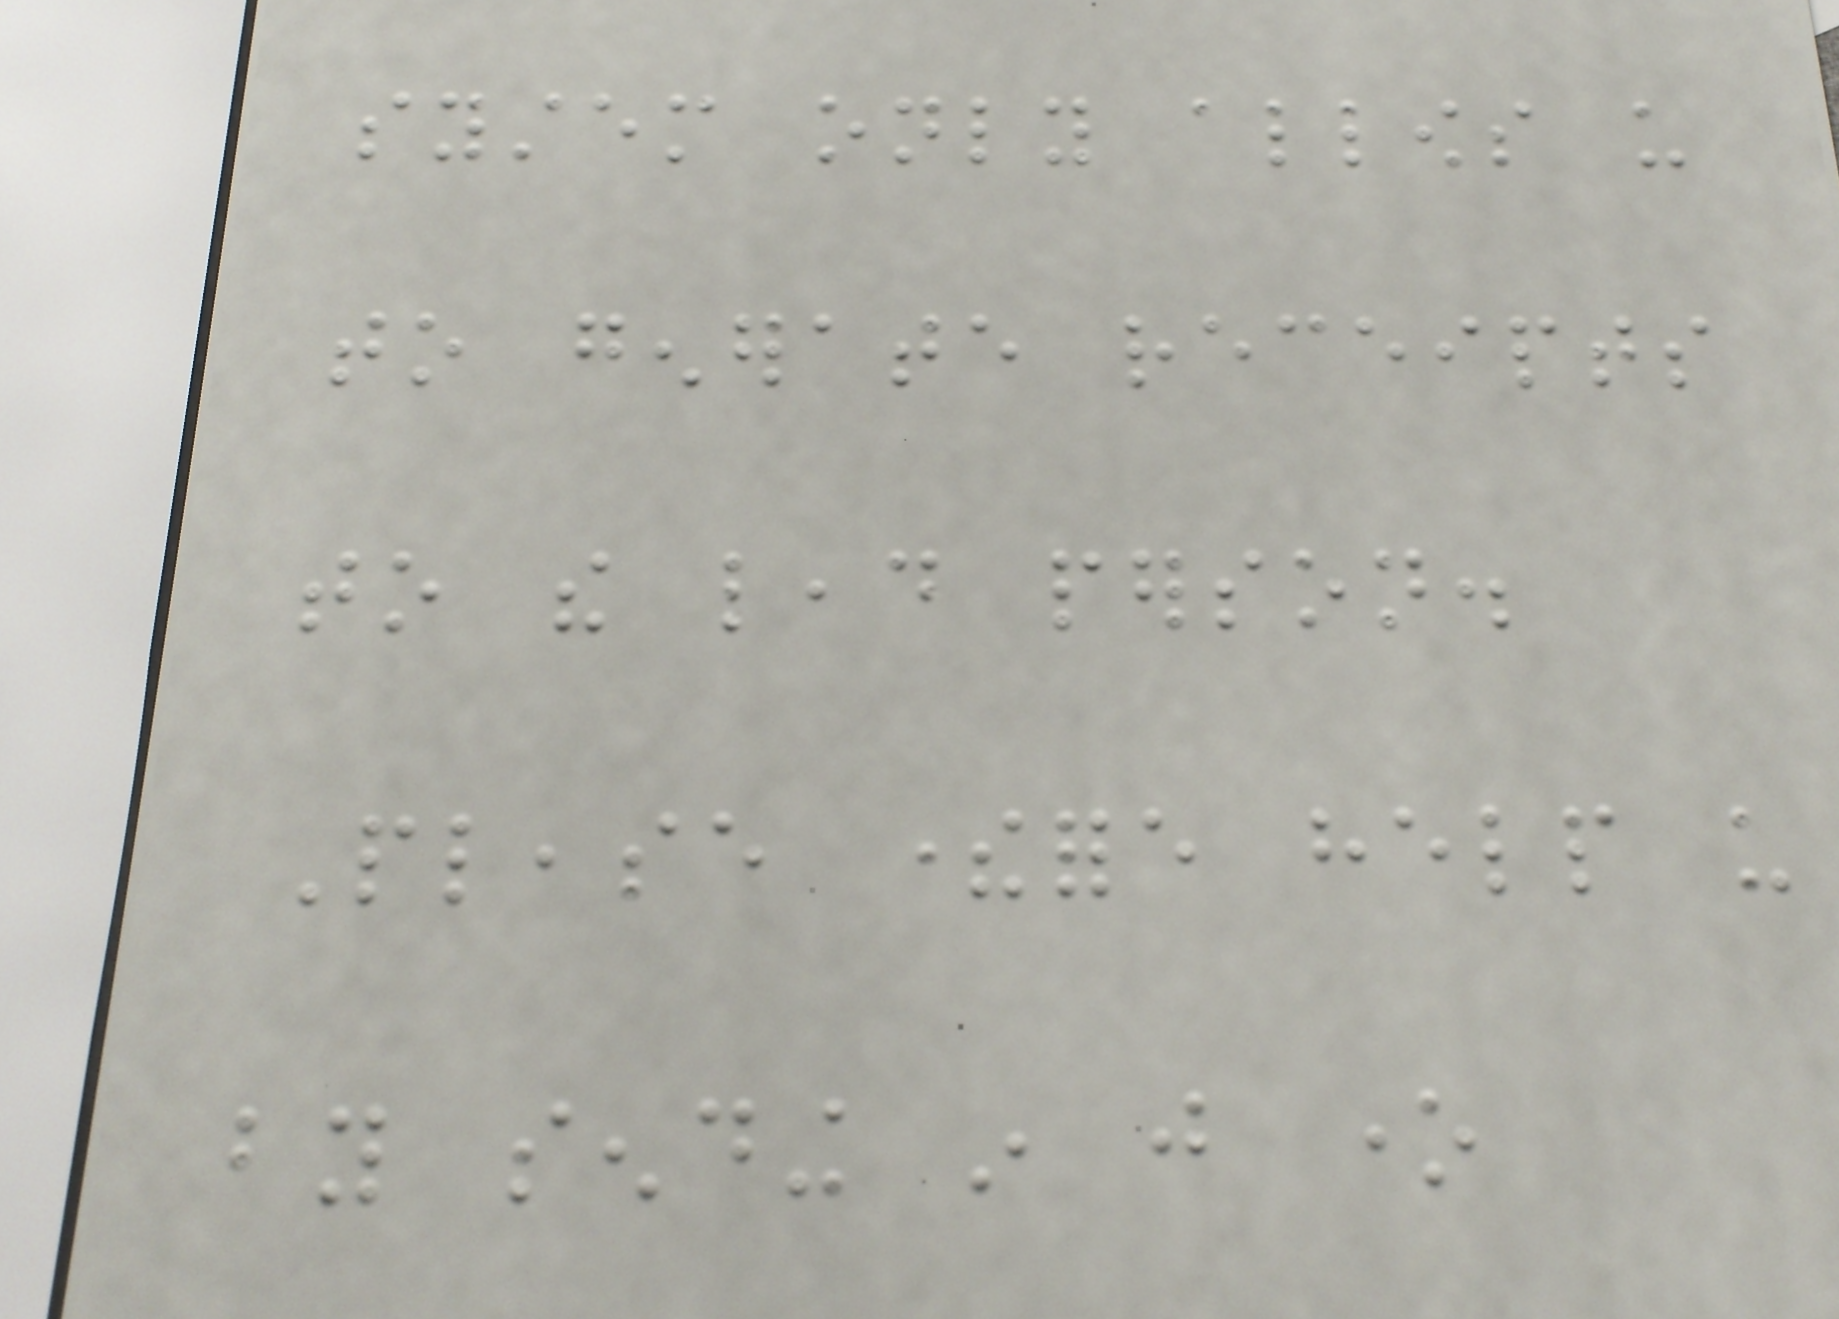system only allows us
to generate receipts
to the lead person.
Please therefore help us
by sending in just one
